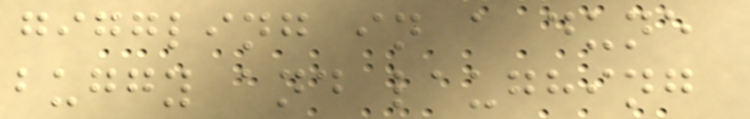giggling in a dune
buggy and laughing
